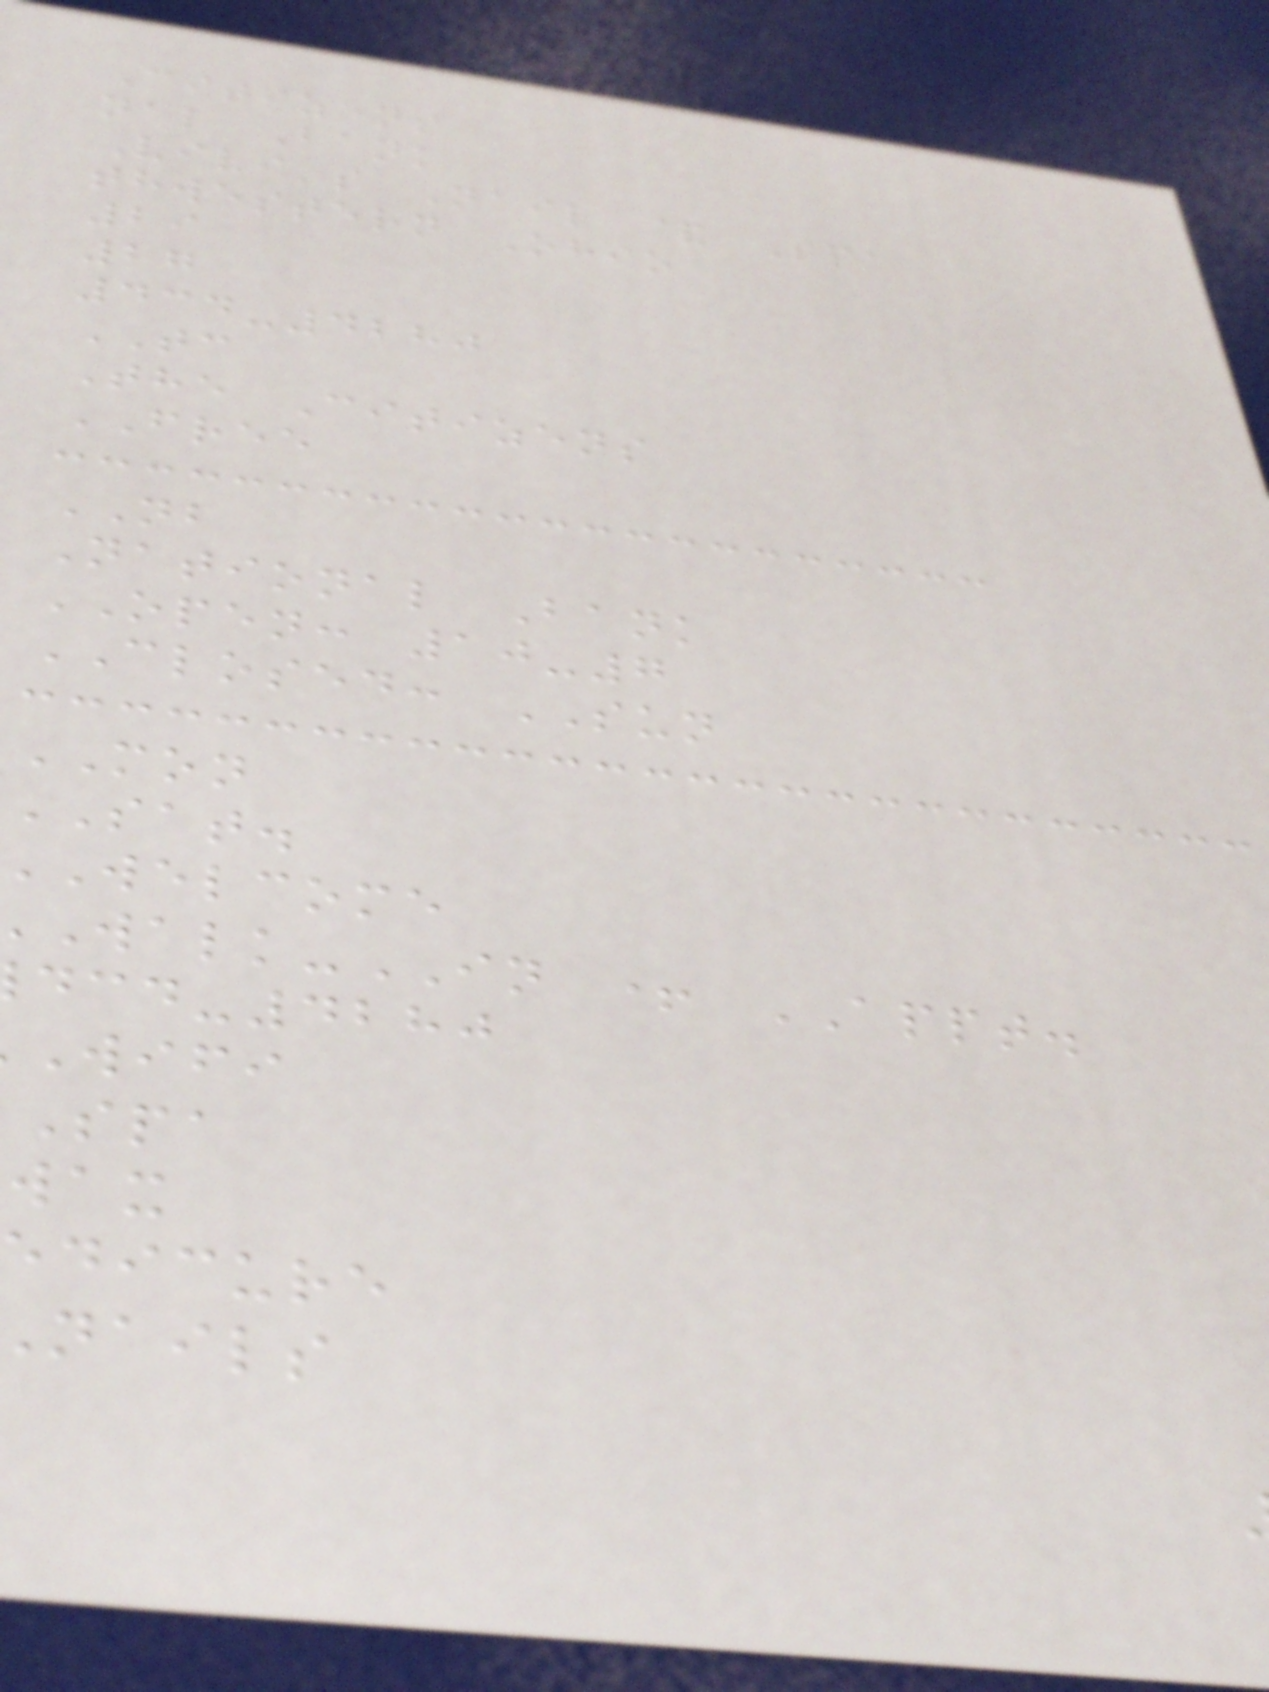Citizens
nal Bank
Vivi's Nail & Spa
thwestern Ohio
29
27
434-4280
TC
The Citizens
FREE
NB
National Bank
OPEN: 10-7
CLOSED: SUN
MON
SAT.
welcome
-IN + APPT.
-4280
wifi
dicure
nails
